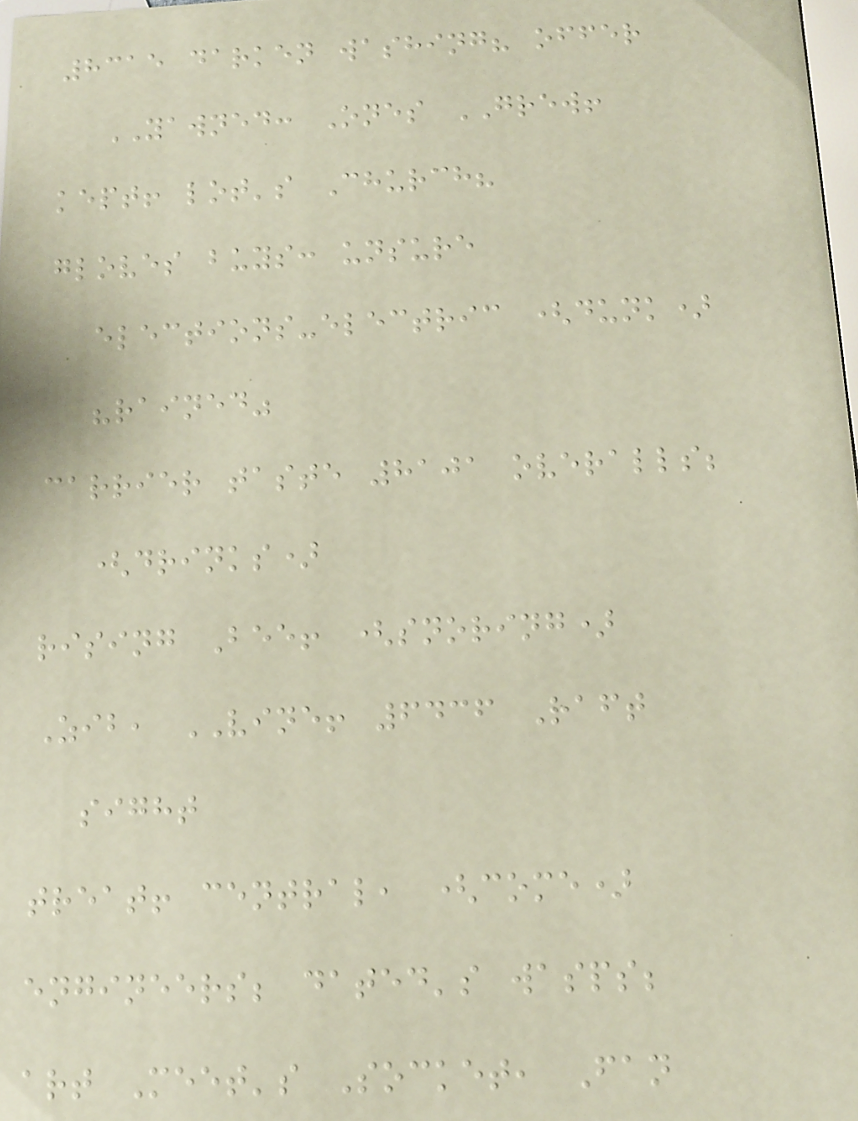8315 darken washing? offer
YAWNED: Ones GREW!
kept! lot's Church?
gloves buys: unsure
elections-electric (dunk)
"rained"
carrier taste 8101 overalls;
(drinks)
rising Bee! (snoring)
Zib, VINE! 6436 Raft
sight
treat! central, (come)
engineers; dated's wasps;
art Meet's Socket, Fan
